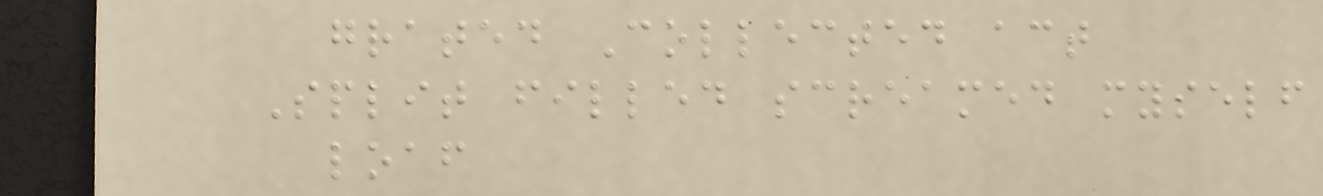grated Collected act
Split filled screamed myself
loaf
